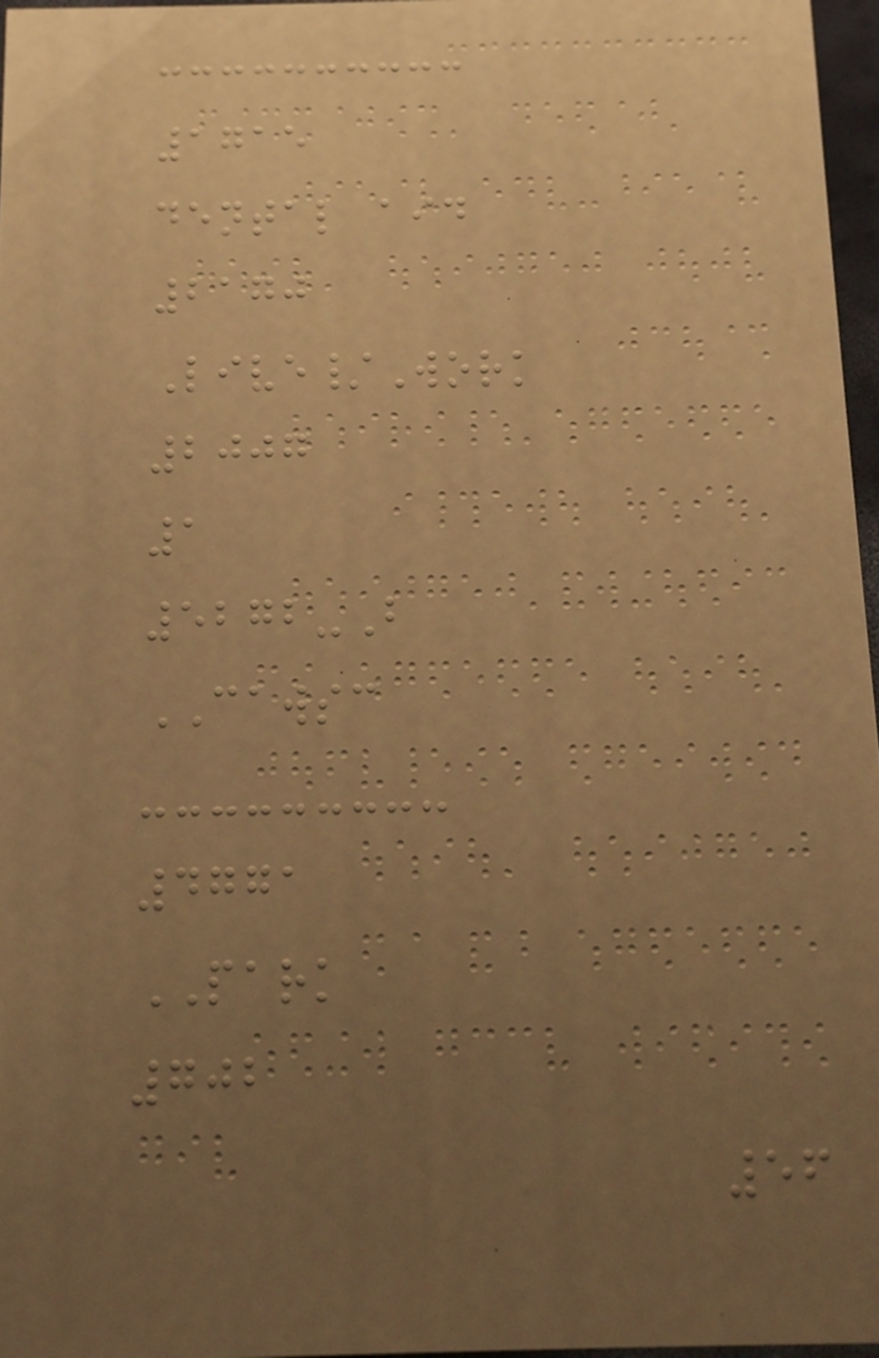1715
dental aid
2170
Live/Work
2007
1
5272-B
CAWSC
4771
PARK
702
56
